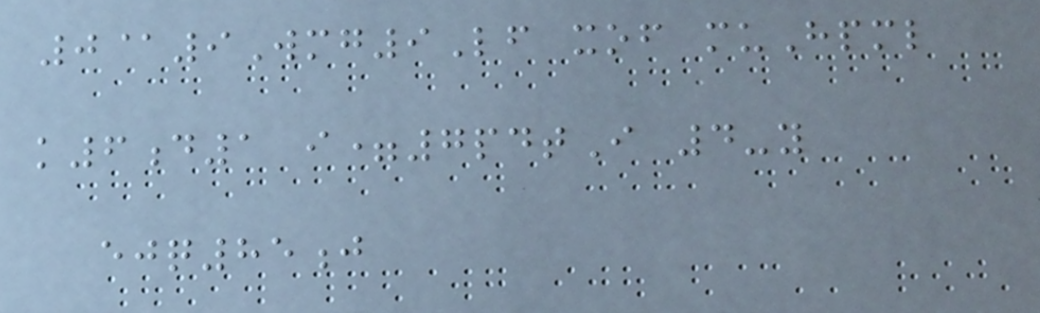0@9Wmg9Lf xof muHpml
k6d1 i=7pdtI 4-y
ejq85j
